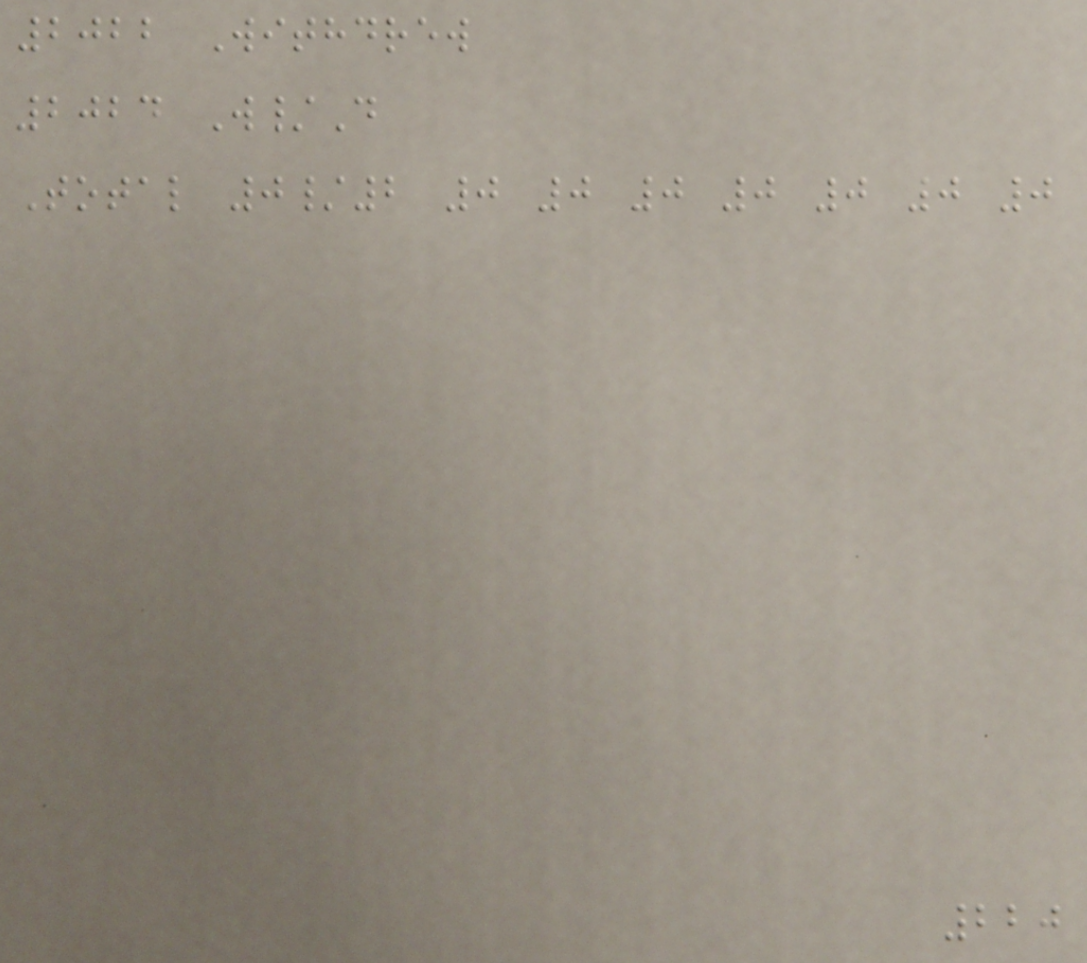2022 Withdrew
2024 W/D
Total 0/2 0 0 0 0 0 0 0
220
